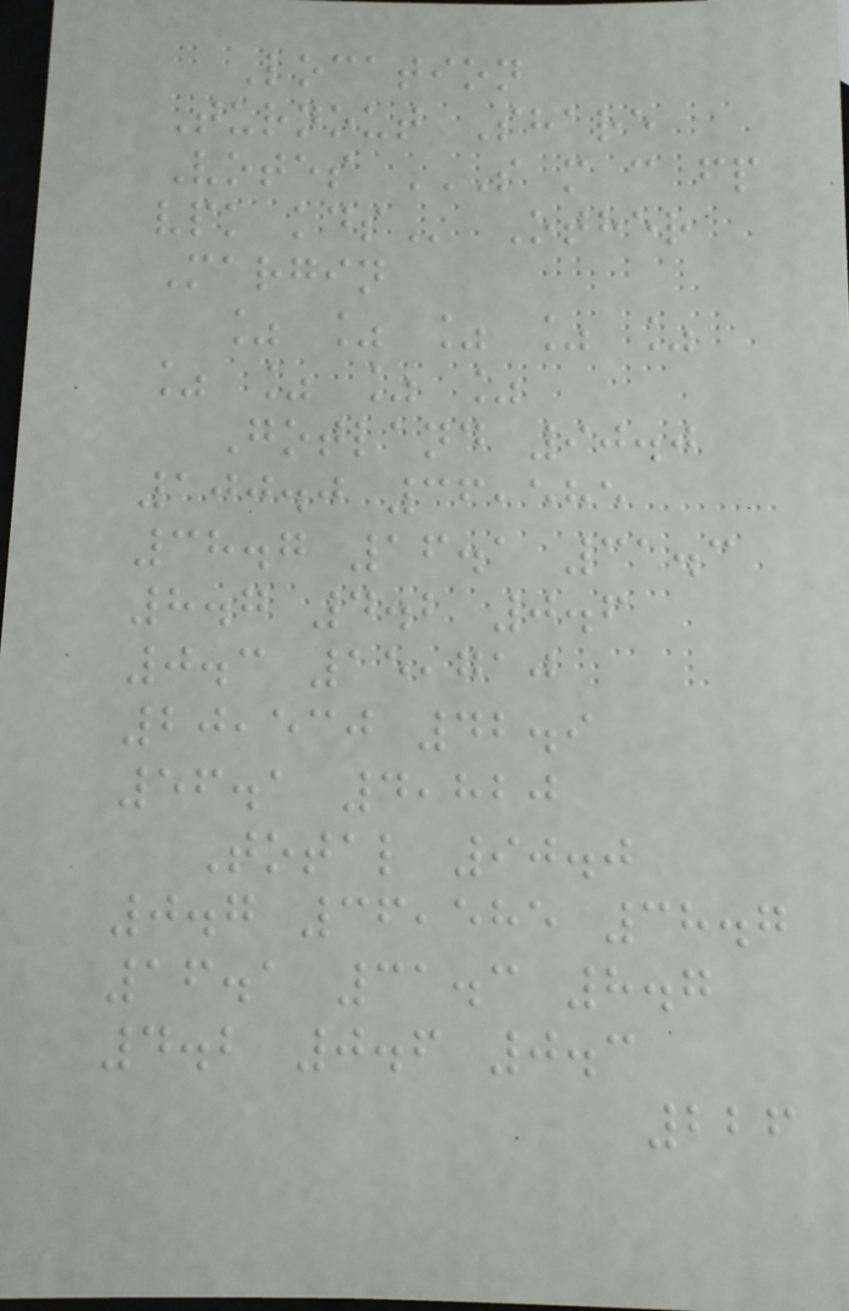Location
Turnout Share
Votes S M C FP
VPK KDS Other
Margin
% % % % %
% % % %
Gotland 90.0
100.0 36,585
38.7 16.1 31.3
8.7 4.2 0.6
0.3 15,710
20,530 42.9
56.1 4,820
Total 90.0
0.7 36,585 38.7
16.1 31.3 8.7
4.2 0.6 0.3
226
